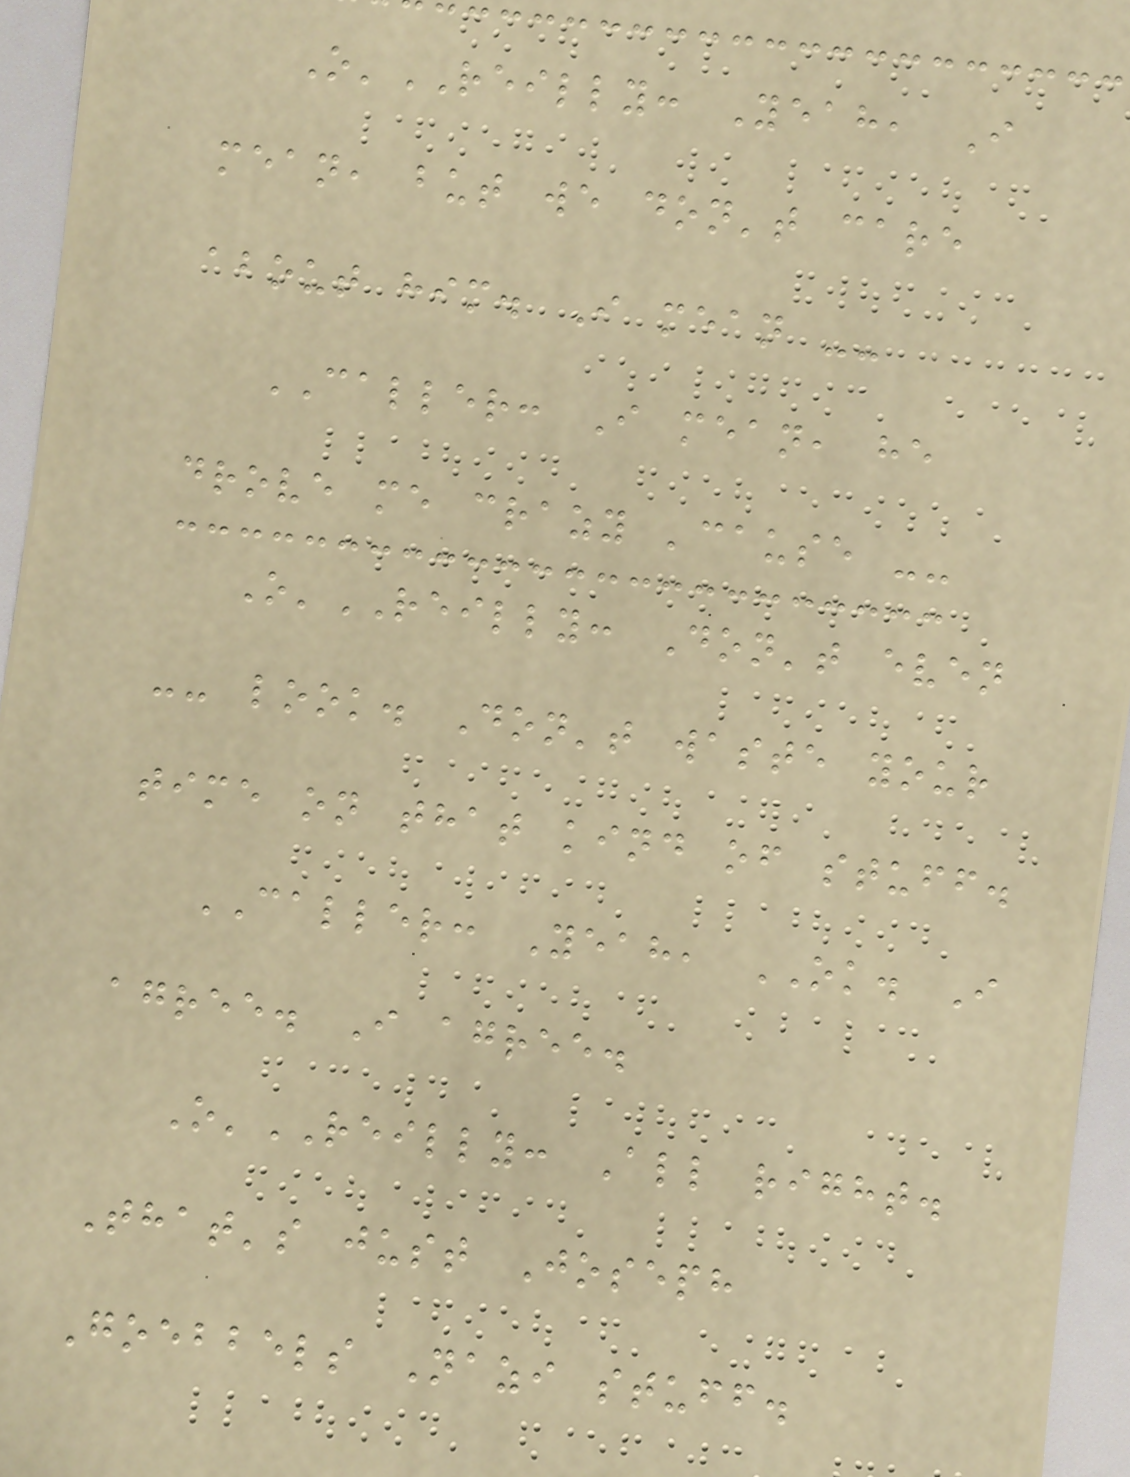O'REILLY: Yeah, I
mean, but we don't care
about him. I mean --
CALLER: I mean, he
drove me crazy 'cause --
O'REILLY: Don't even
-- look. Don't waste your
time on that kind of stuff.
CALLER: Yeah, OK. I
agree. I agree.
O'REILLY: All right.
That's just Joseph
Goebbels Nazi stuff.
